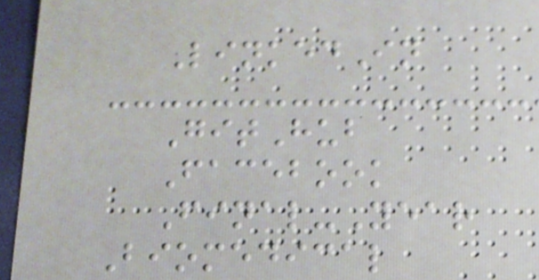LinkedIn
GitHub
Facebook
Final-Year
Biomedical
